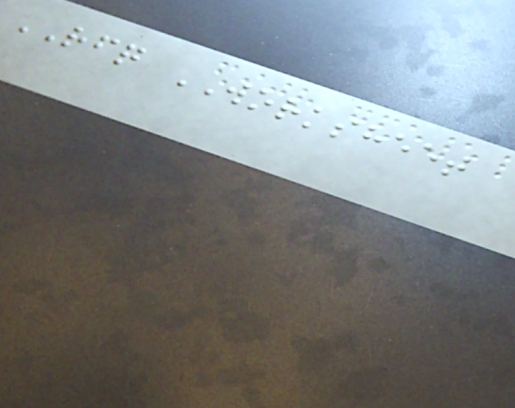RFQ WORKSHEET
